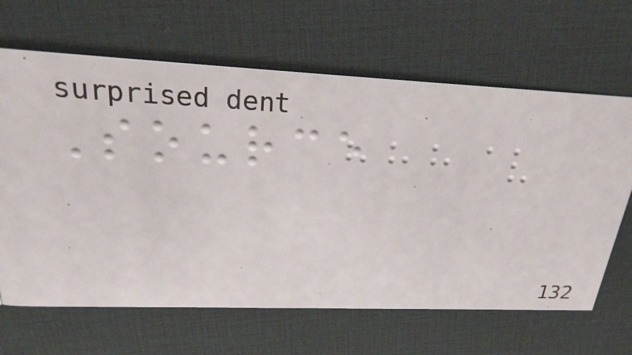Source
